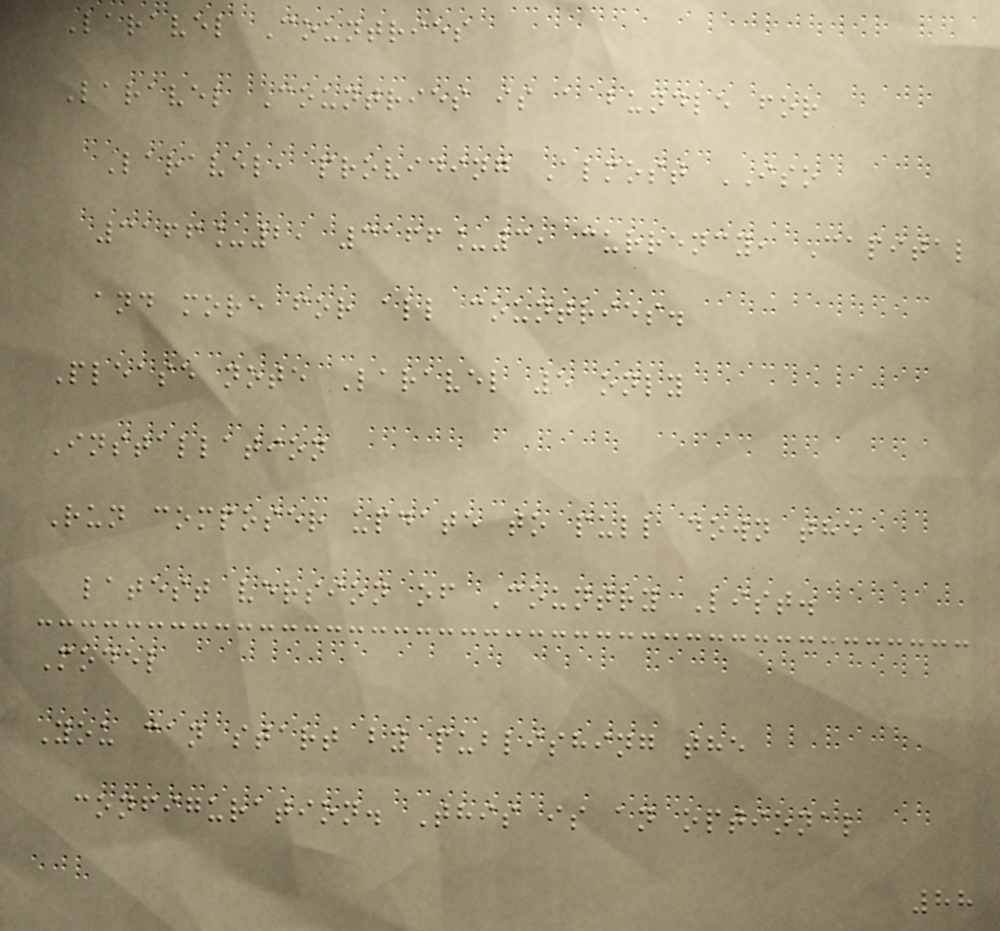Laravel Countries
Laravel Countries is a bundle for
Laravel, providing Almost ISO
3166_2, 3166_3, currency, Capital
and more for all countries.
Please note Laravel 5 only
Installation
Run composer update to pull down the
latest version of Country List.
Model
You can start by publishing the
configuration. This is an optional
88
